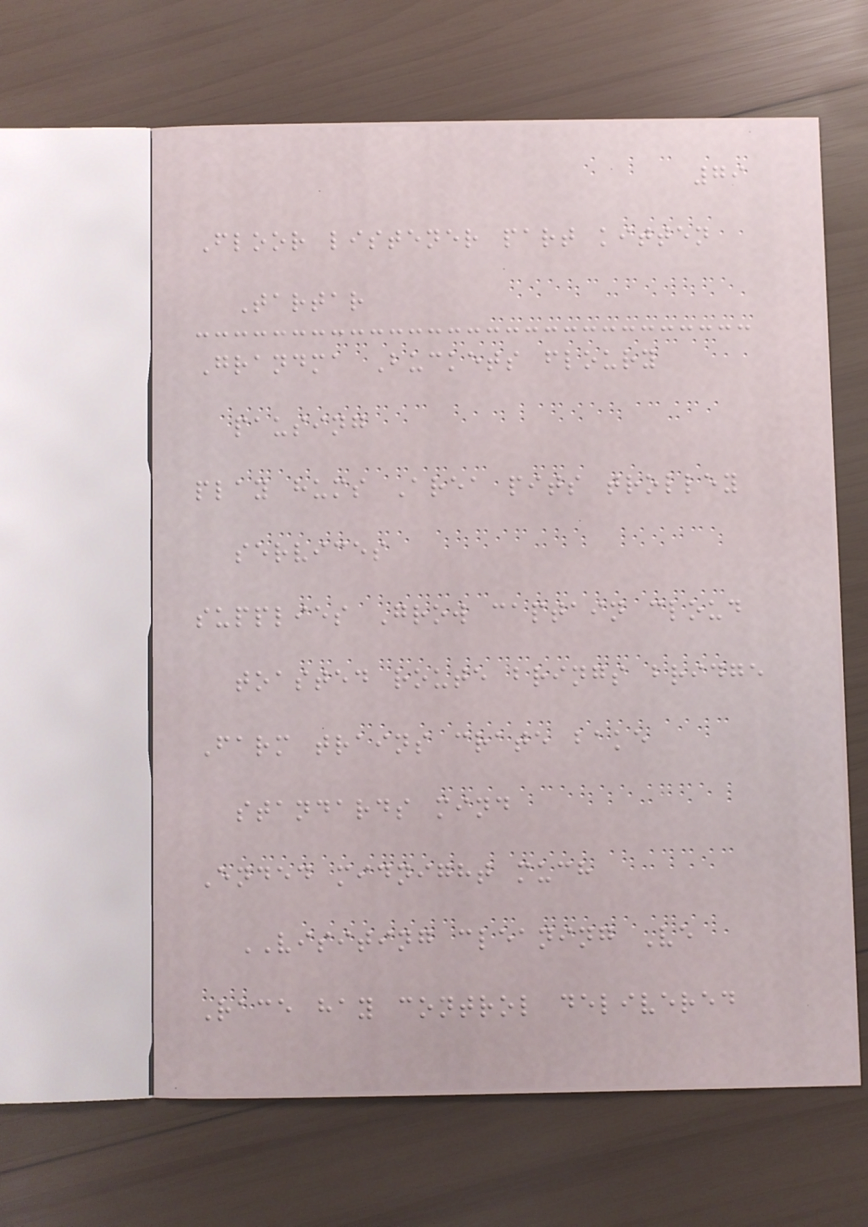79
Floor listener part kitten
Tartar
Grandma Buckets floury
pausing
play hums Area pits trolley
services
supplies Grow captain cloud
toasted route brings bridge
Farm trains crate bake
standards mind
Ended midnight much
VISITING cleaning Ve
Race hay control delivered
